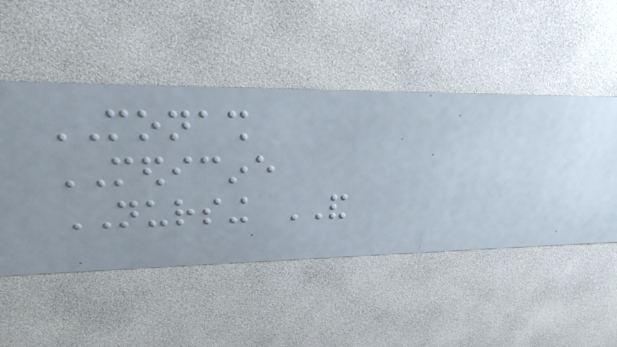MONASH
MEDICINE
NURSING AND
